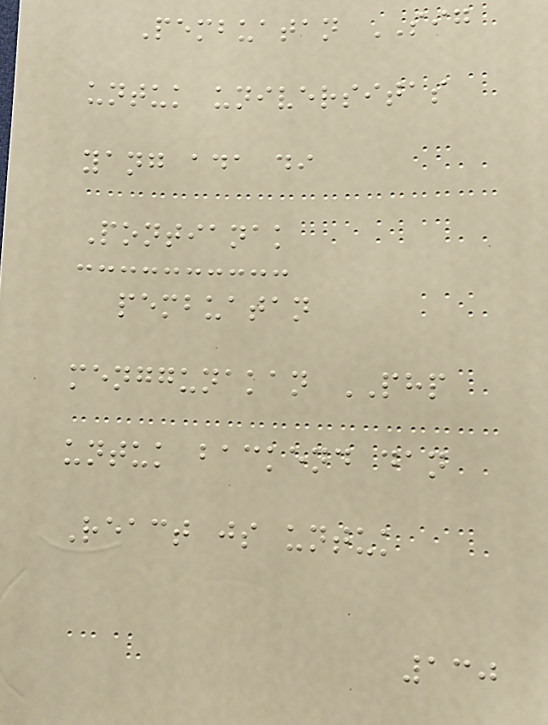Pembuatan SIG
untuk universitas
yang ada di
Pontianak
pembuatan
menggunakan PHP
untuk backend dan
React js untuk
130
